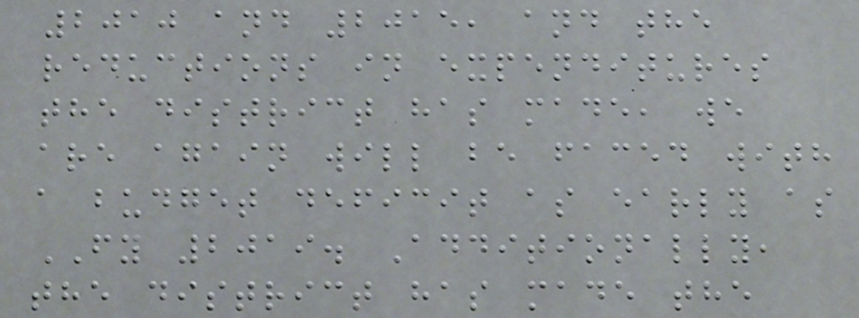2010 and 2015, and the
reductions in expenditures
the district has made, we
are again will be faced with
a budget deficit as early as
FY 2019. Additionally,
the district has made the
